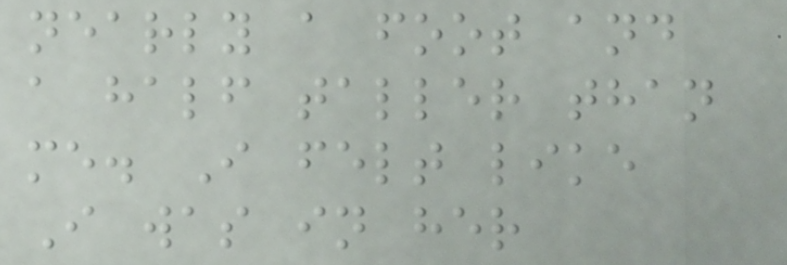nearly a foot and
a half taller than
me. I felt like
I was in her
